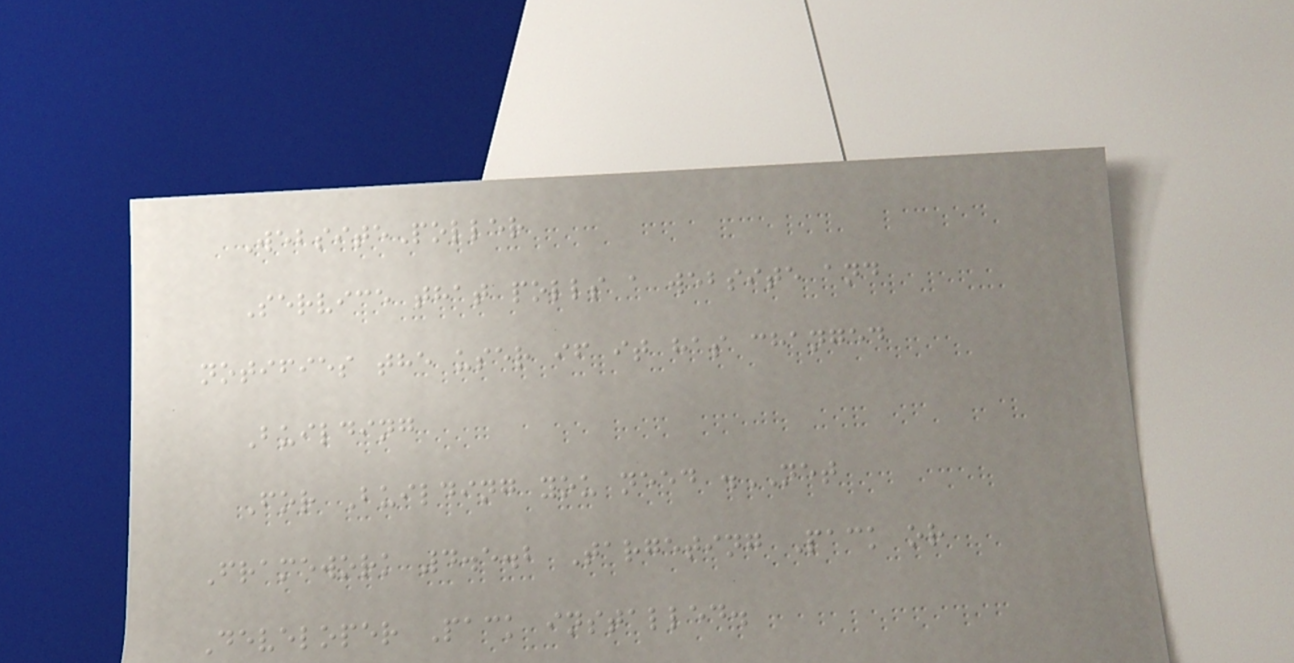WebsitePoller
Service that polls a website and
notifies the user if it has changed
Building
For Building you need .NET
Framework 4.5.2 Targeting Pack or
Developer Pack installed.
